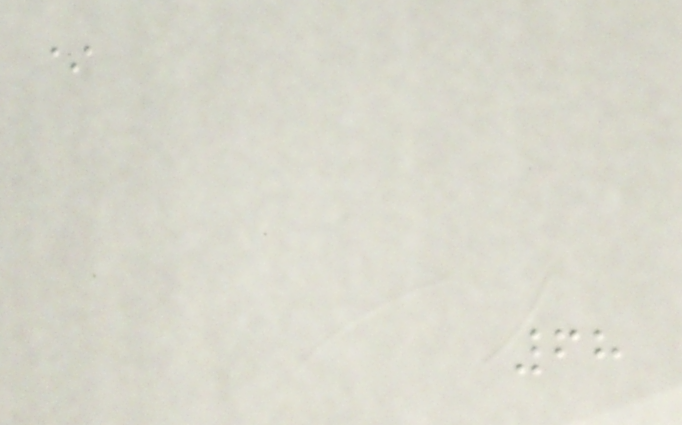*
68
